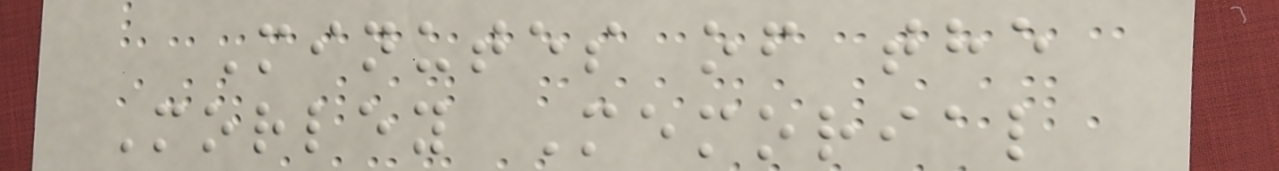Minutes of the
Morley Memorial
